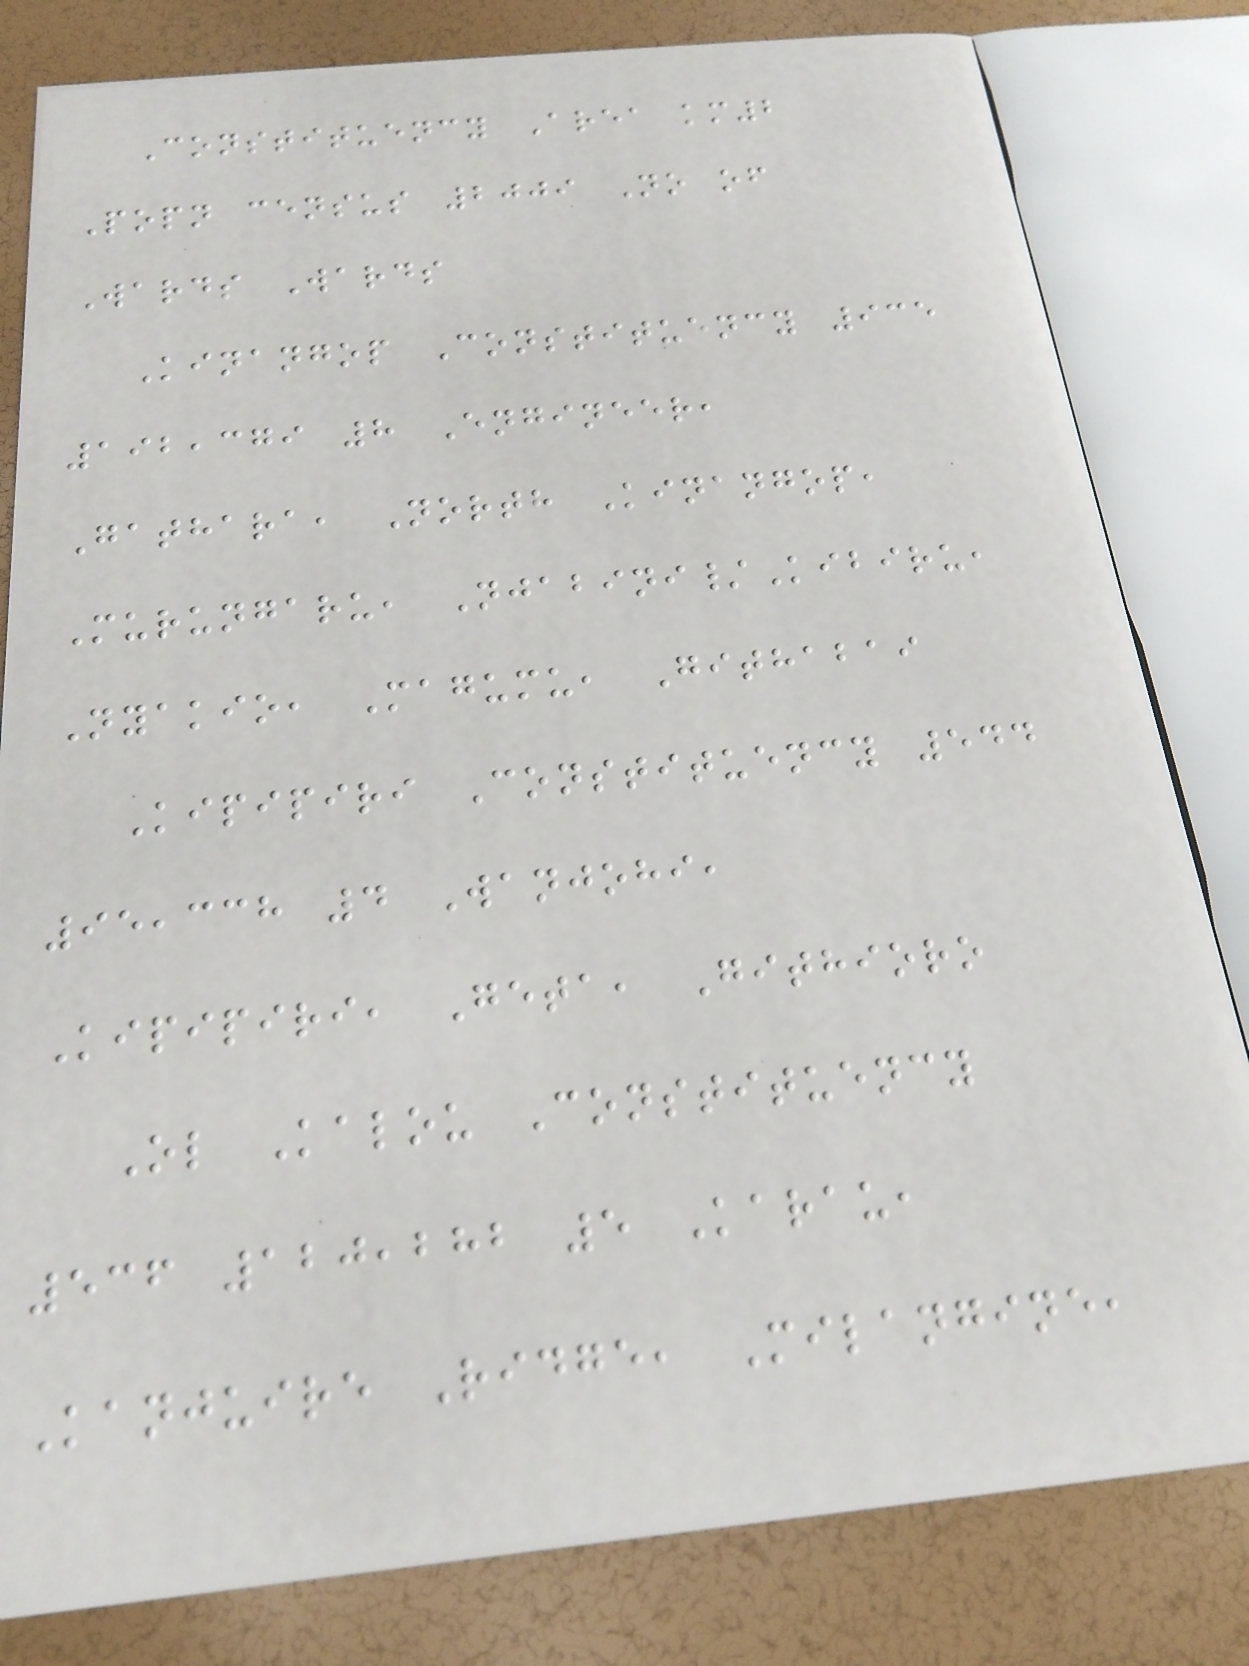Constituency Area km2
Popn census 2009 No of
Wards Wards
Kinangop Constituency 935
192,379 8 Engineer,
Gathara, North Kinangop,
Murungaru, Njabini/Kibiru,
Nyakio, Magumu, Githabai
Kipipiri Constituency 544
95,338 4 Wanjohi,
Kipipiri, Geta, Githioro
Ol Kalou Constituency
536 120,282 5 Karau,
Kanjuire Ridge, Milangine,
